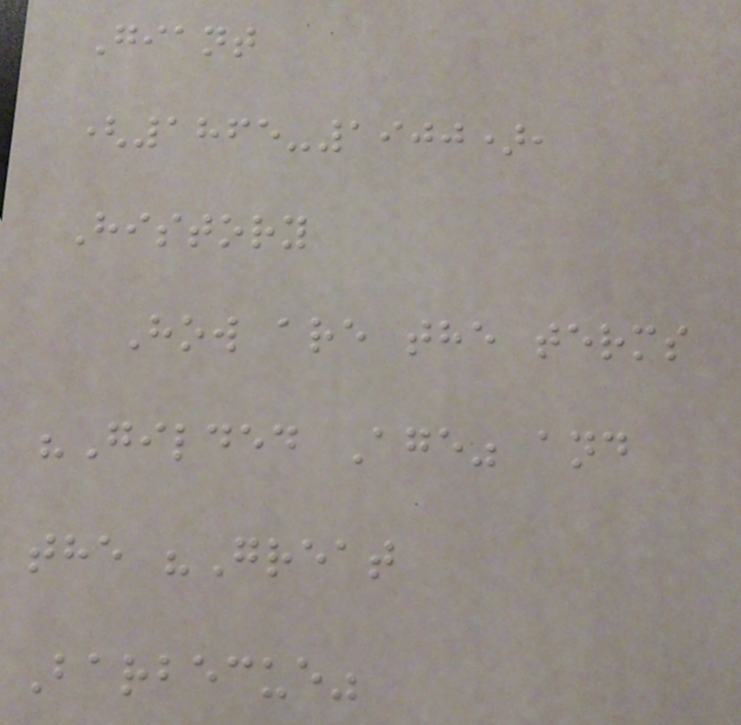Giant
(1865-1900),
History
How are the terms
"Gilded Age" and
the "Great
Barbecue"
